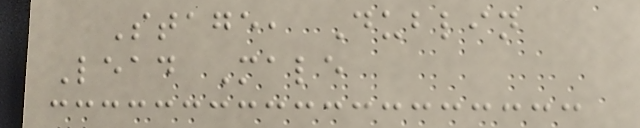Stage, Dublin
Lead Male
